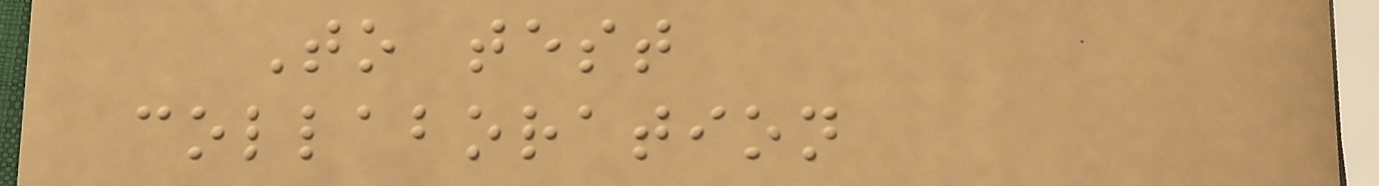To test
collaboration
